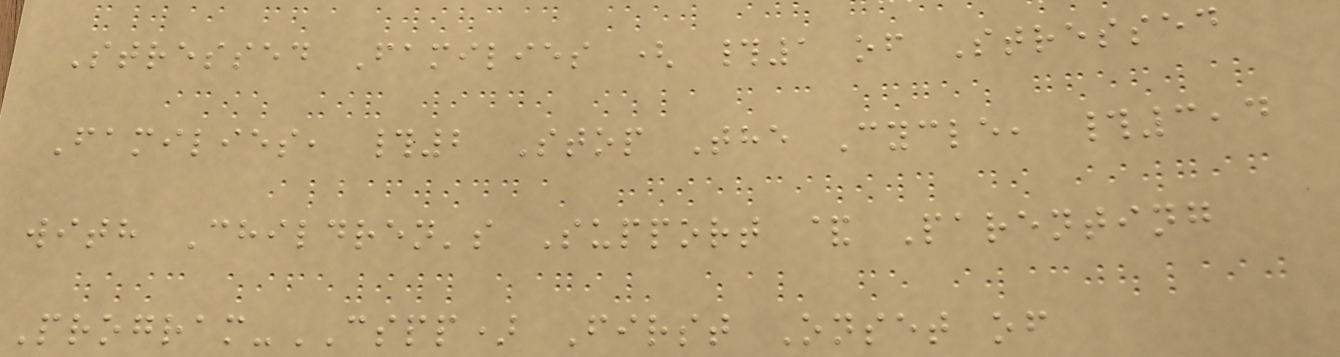Stressed Families ( #1 of Stressed
Families, #2 Stop The Cycle, #3,4
with Children's Support & Parenting
Program-CSPP) First Onset of
